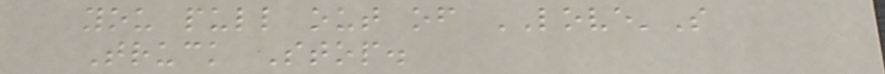you pull out of LOVE'S
Truck Stop.
